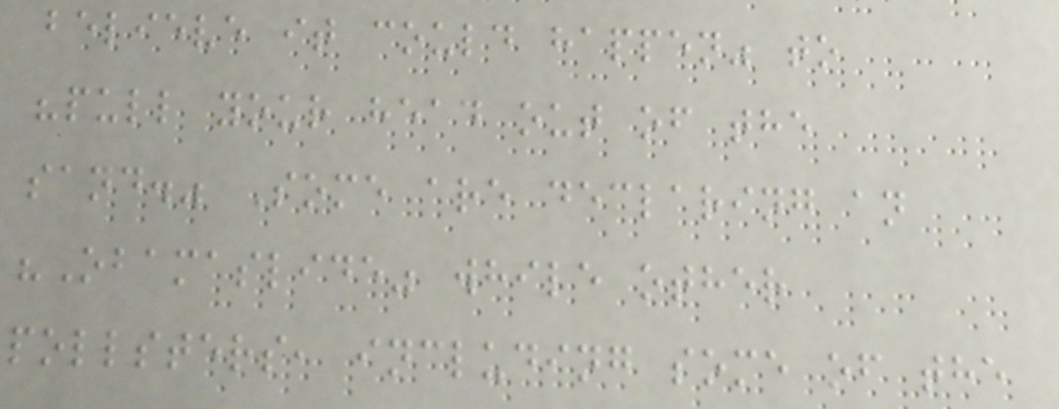believe it could happen" to
"pull your head out of the
sand." Some are declaring an
"Obamaslide" while other
pollsters, including some of the
